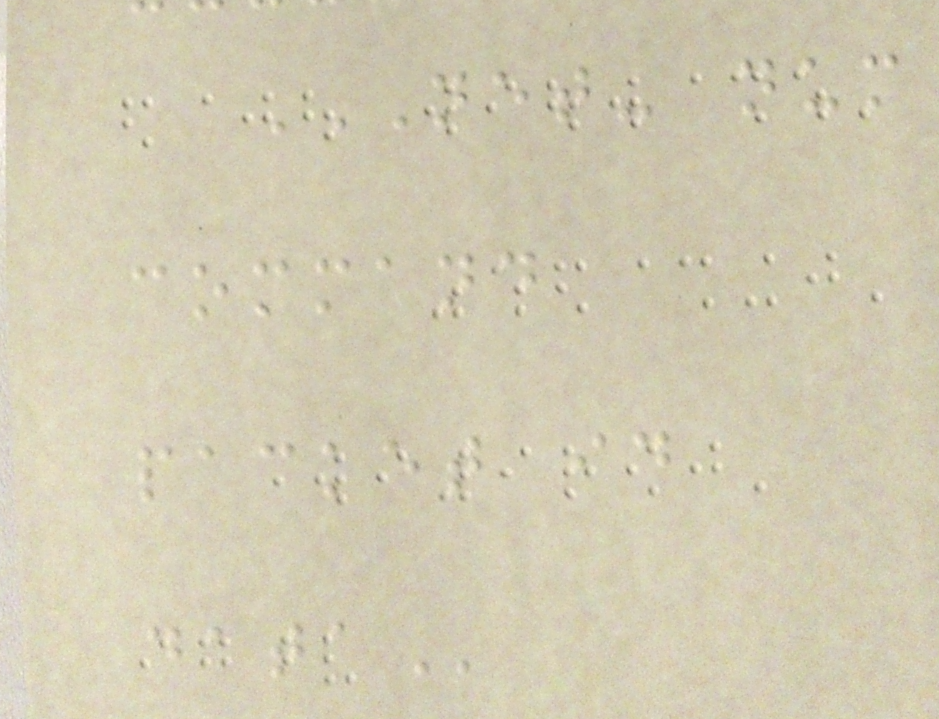NET- NUM
COMMAND
PACKET ID
DATA
